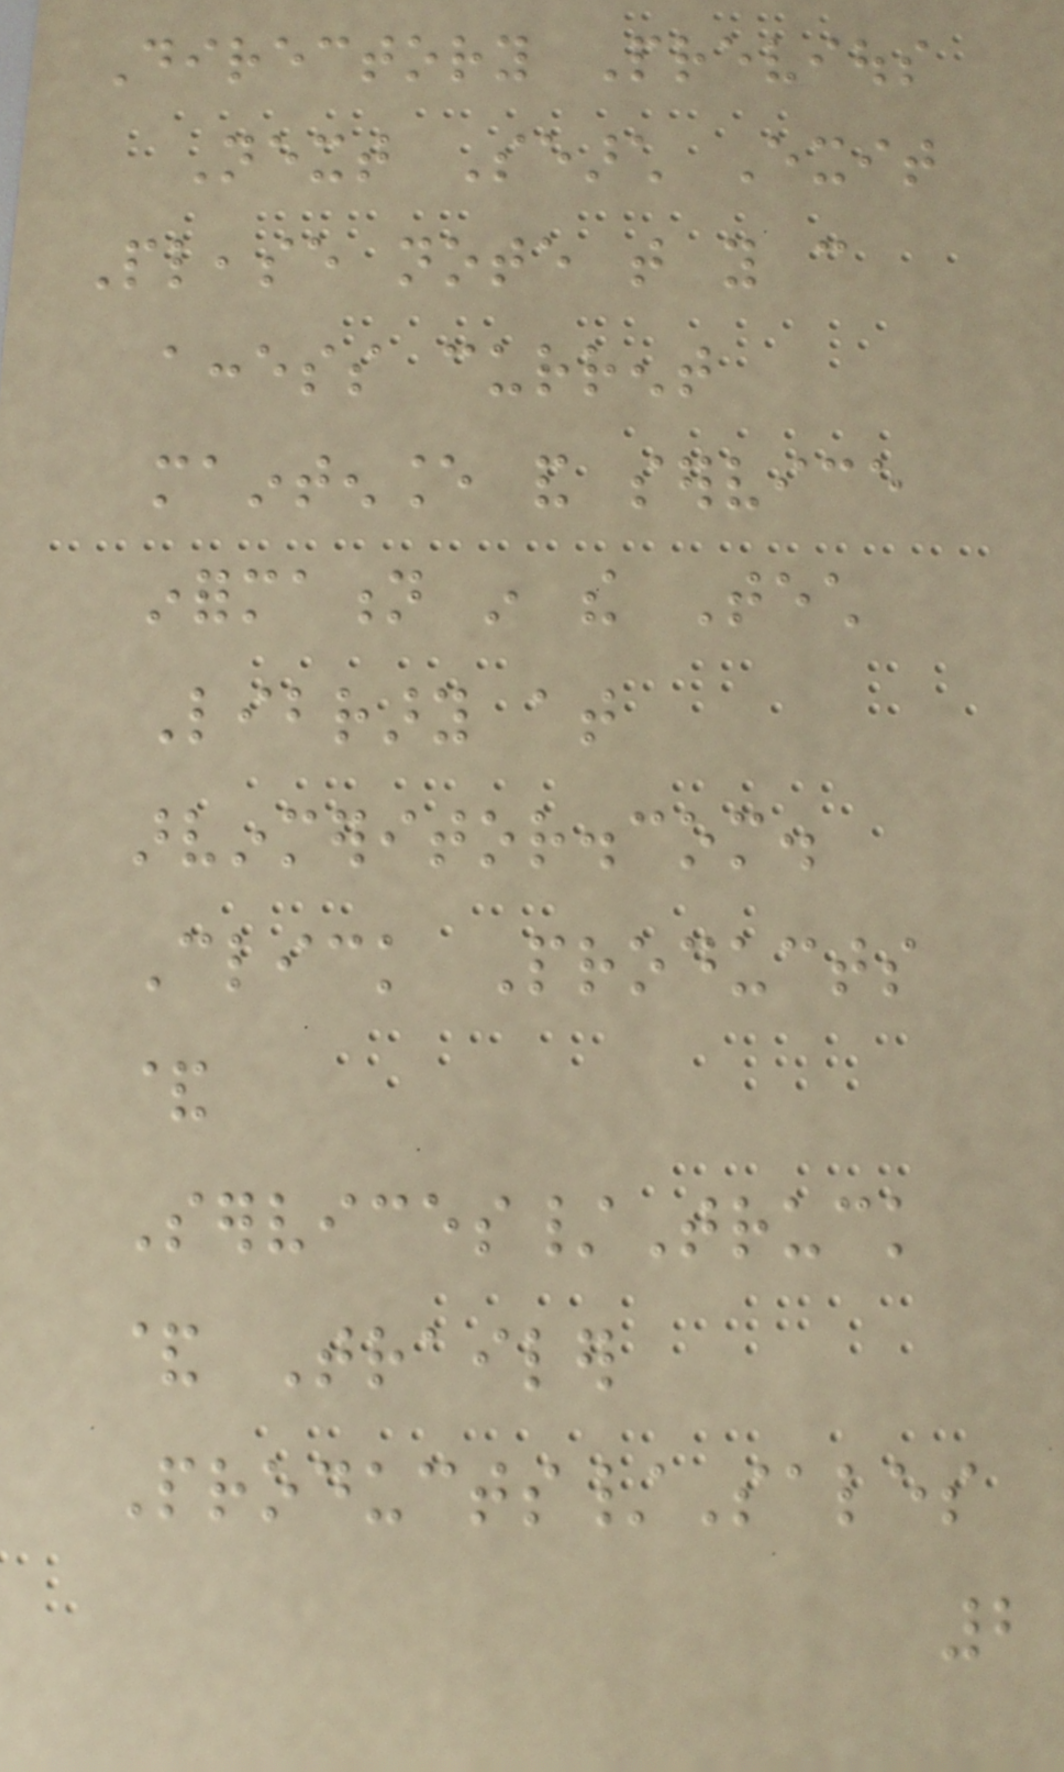Directory Previous
Next Search Exit
Please note that you can
access current
maintenance and service
information in the Tech
Library at
arvinmeritor.com.
Click Products
&
Services/Truck
& Trailer
Products/Sales
2
